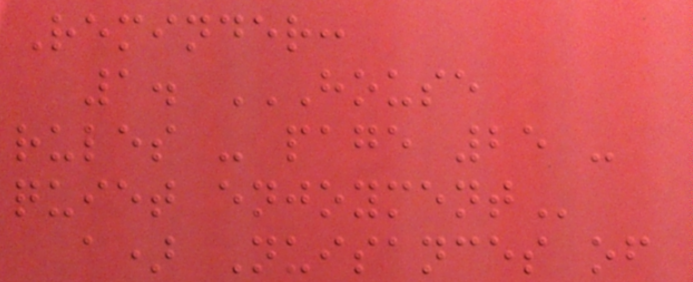Reminder:
1. HOUSE
RULES - PAGE 25 -
QUIET ENJOYMENT
a) Nuisances of
